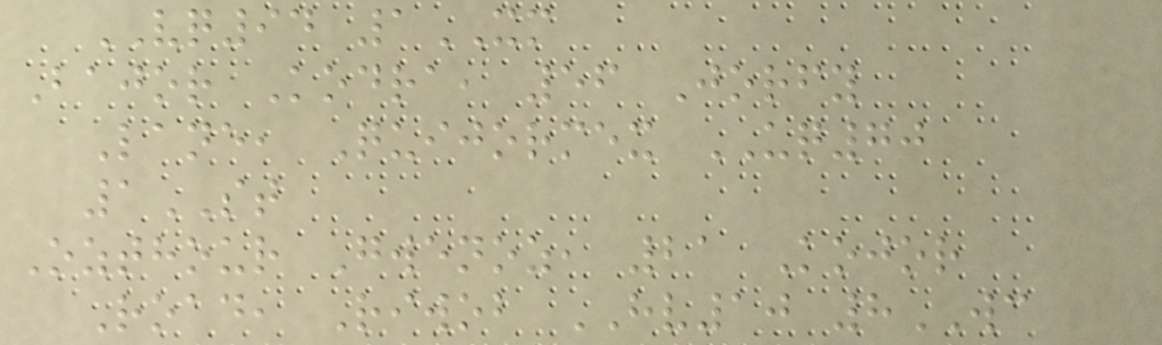VQ94 1XM
Bajor Kodra, 56 Jorfy
Lane, Quijormex UQ70
1ST
Ozthour Gwenoz, 21 Kojor
Road, Riwob HV10 8WC
